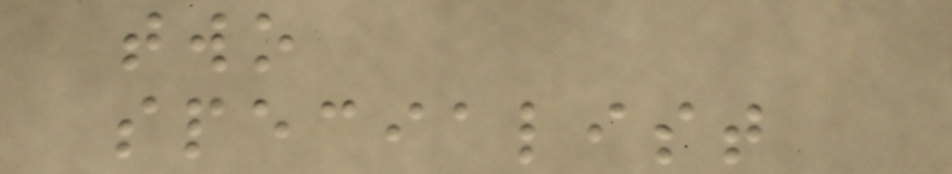two
specialist
